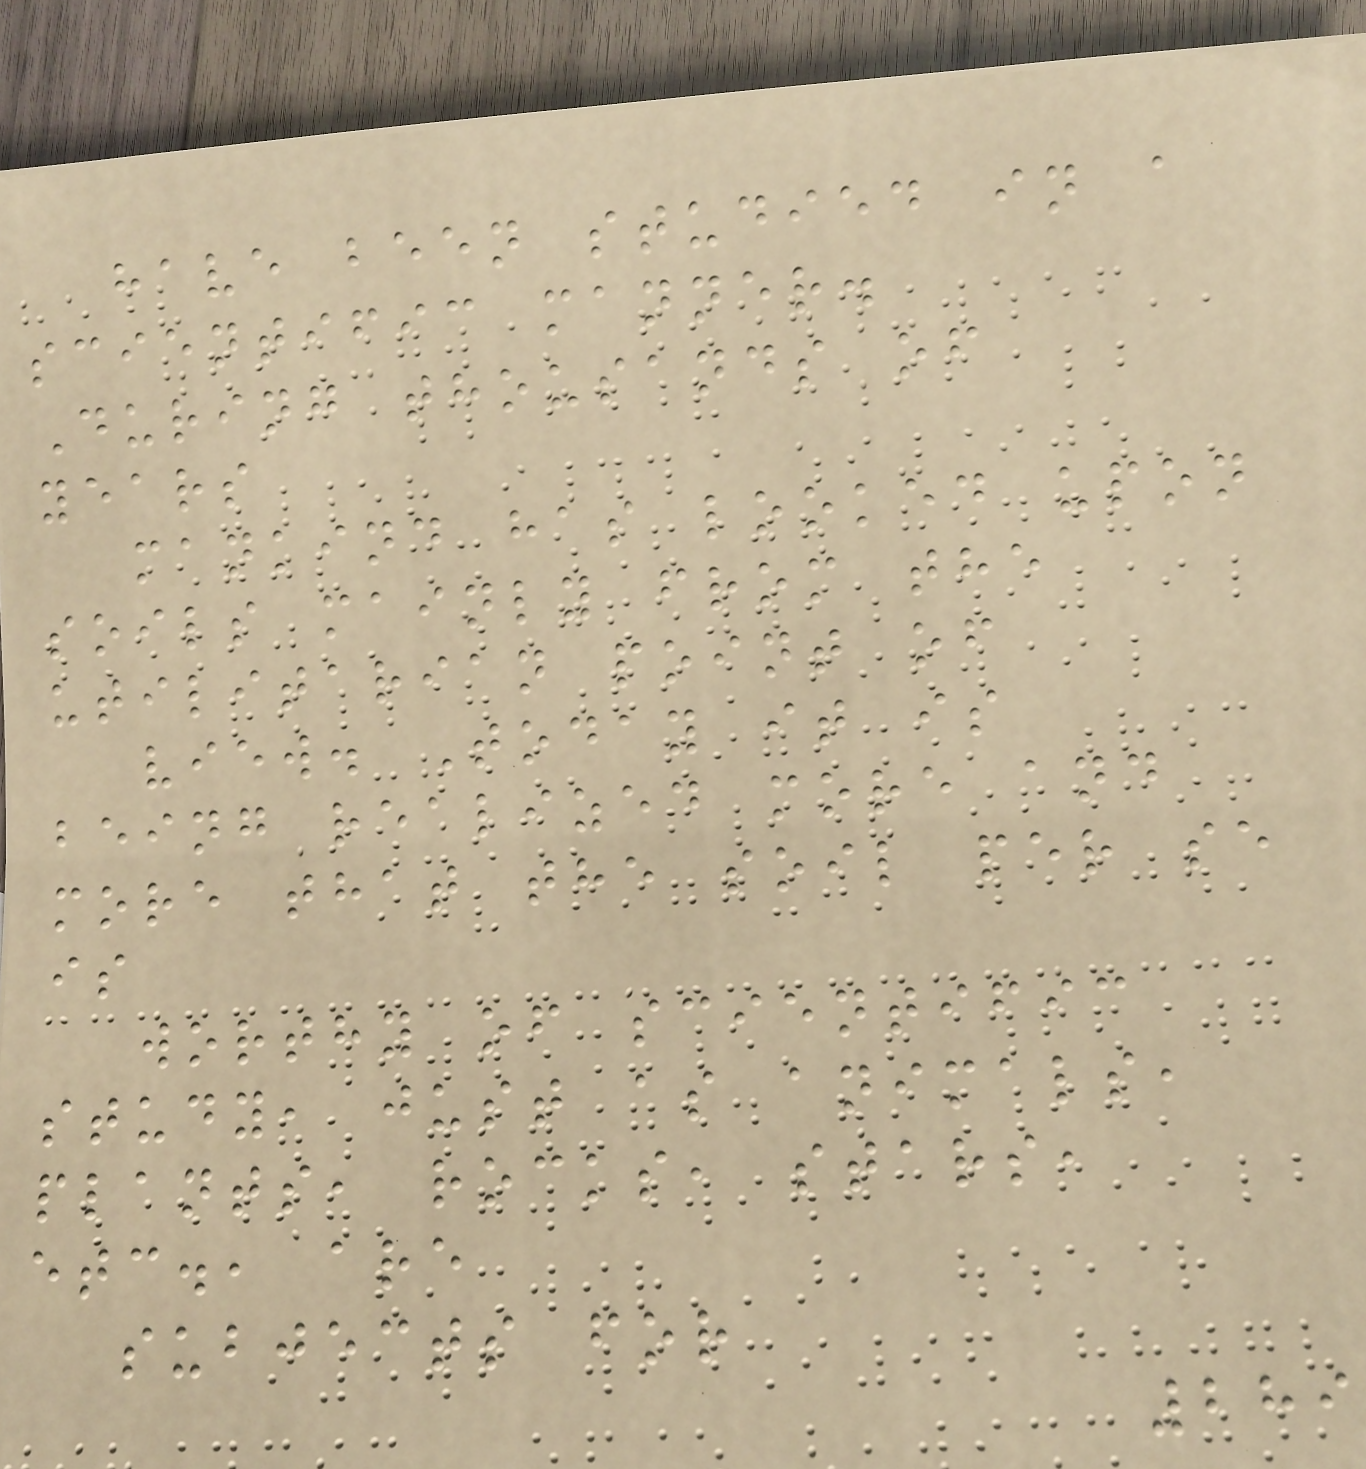have been studied in a
scientific manner.
During thousands of
years
mankind has looked upon
soils mainly from the
utilitarian point of
view. Today it is
being realized more and
more that the soil per se
is
worthy of scientific
study, just as animals,
plants, rocks, stars,
etc., are
subjects for
289
